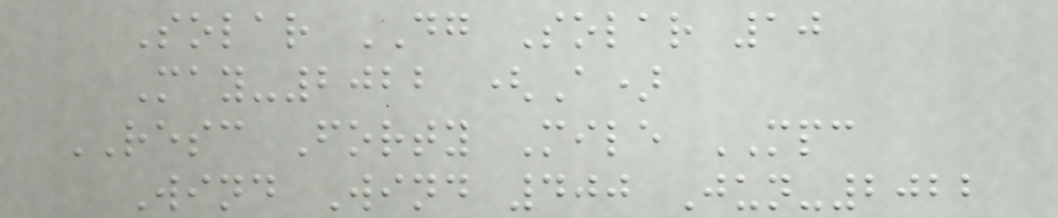Solar DG Solar 10
May-2022 (A)
RESC Forty Mile MPC
Wind Wind 400 Jun-2022
